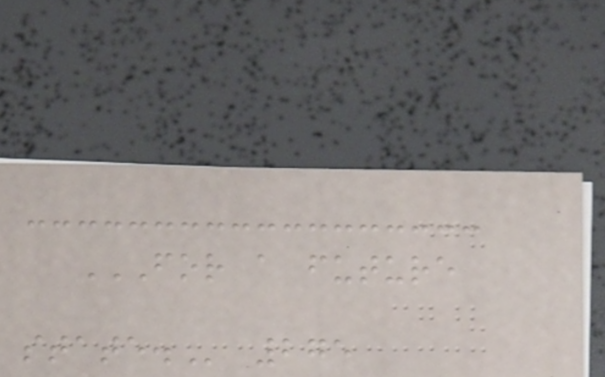FOR A FUTURE
STATE. 275
